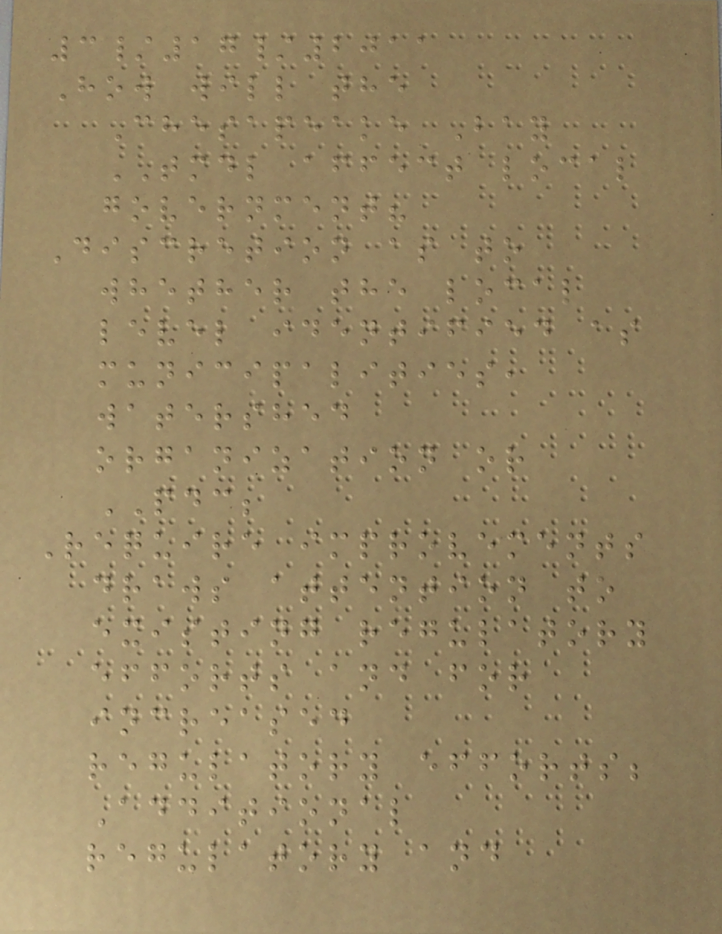3/17/2011
How will the
Chesapeake Bay
TMDL affect local
government?
Discretion as to
whether the local
level identified as
municipalities,
watershed
organization or
PDC;
Require improvements
draws attention to
existing regulatory
efforts and for
increased
regulatory efforts;
Additional
regulatory and
